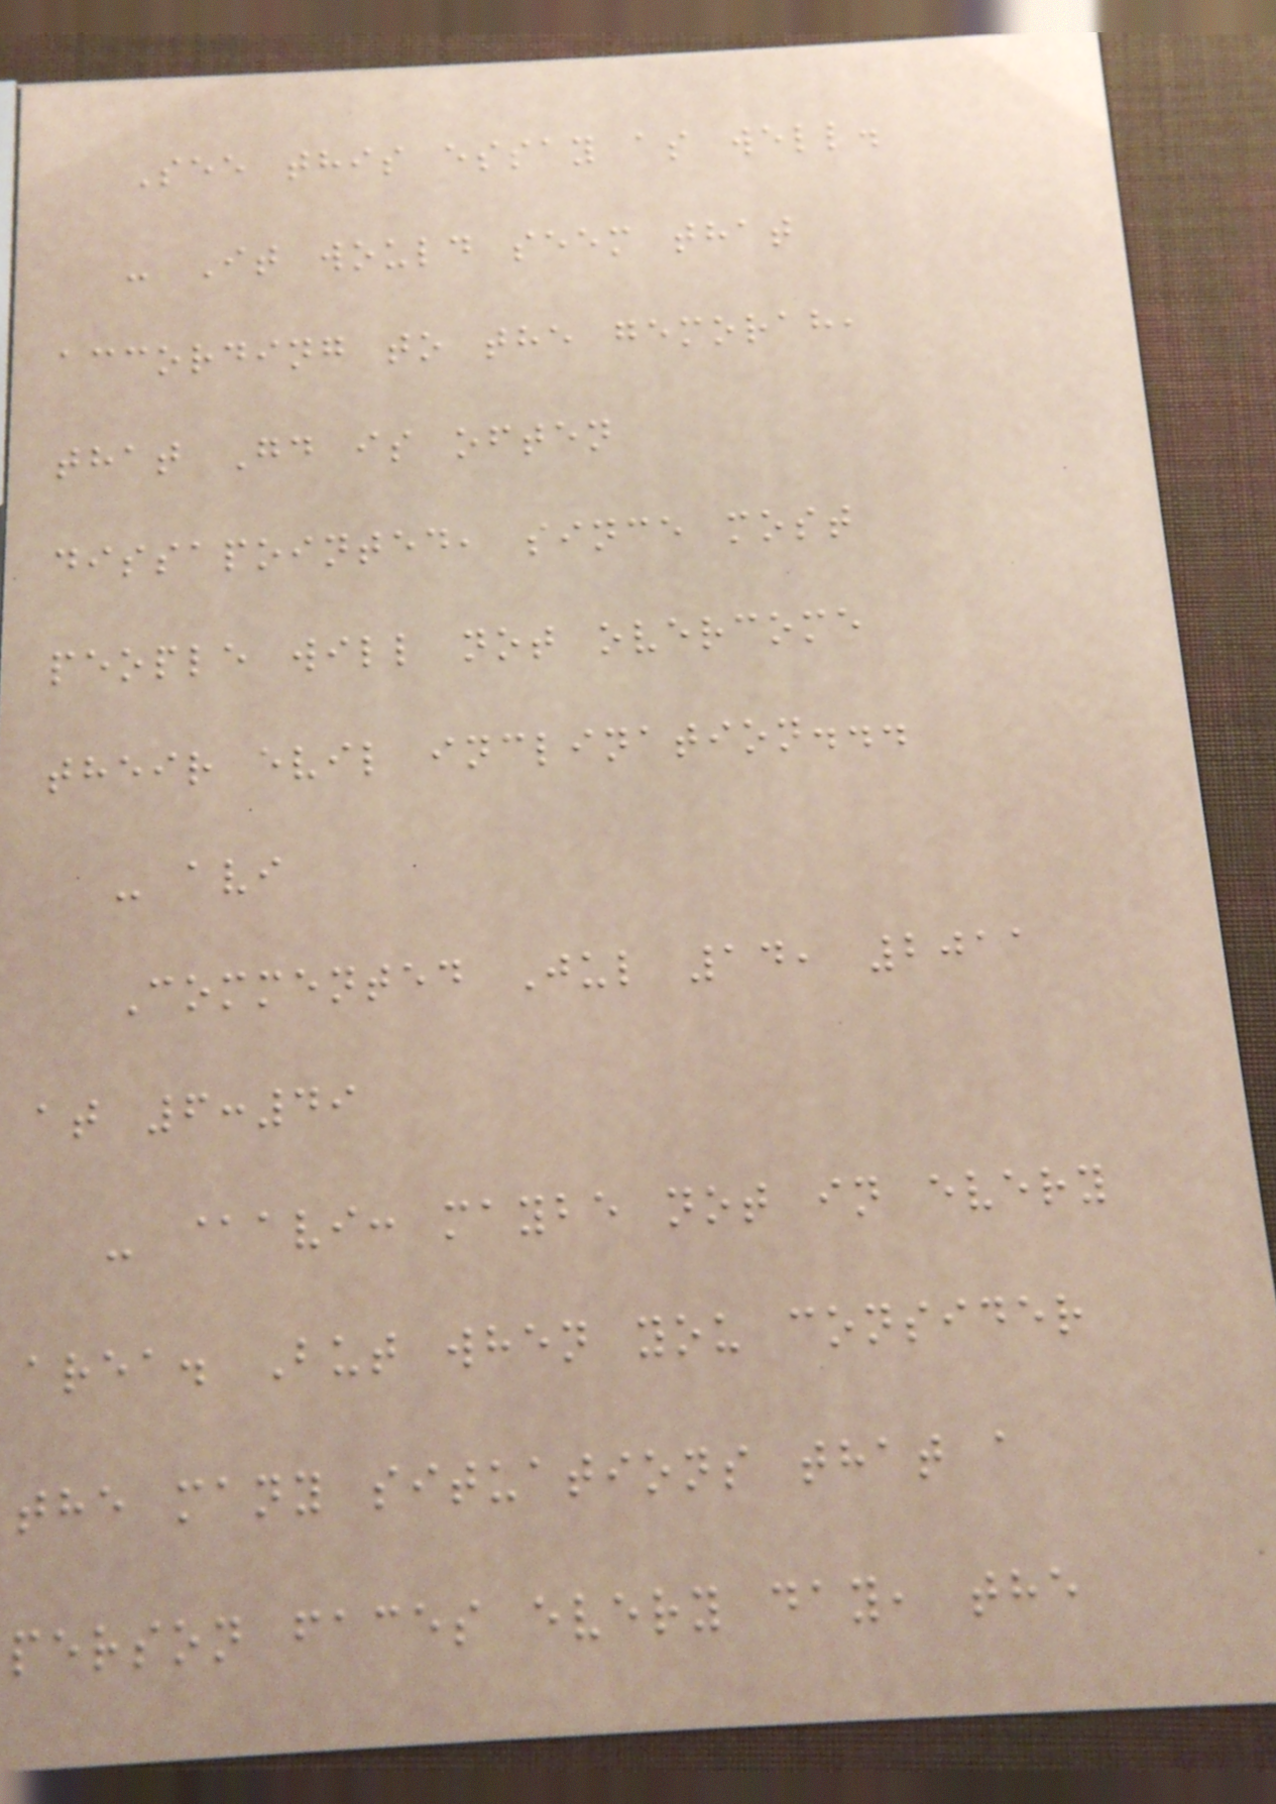See this essay as well.
- It would seem that
according to the gemorah,
that Gd is often
dissapointed, since most
people will not overcome
their evil inclination...
- avi
Commented Jul 14, 2011
at 6:49
- @avi: maybe not in every
area. But when you consider
the many situations that a
person faces every day, the
